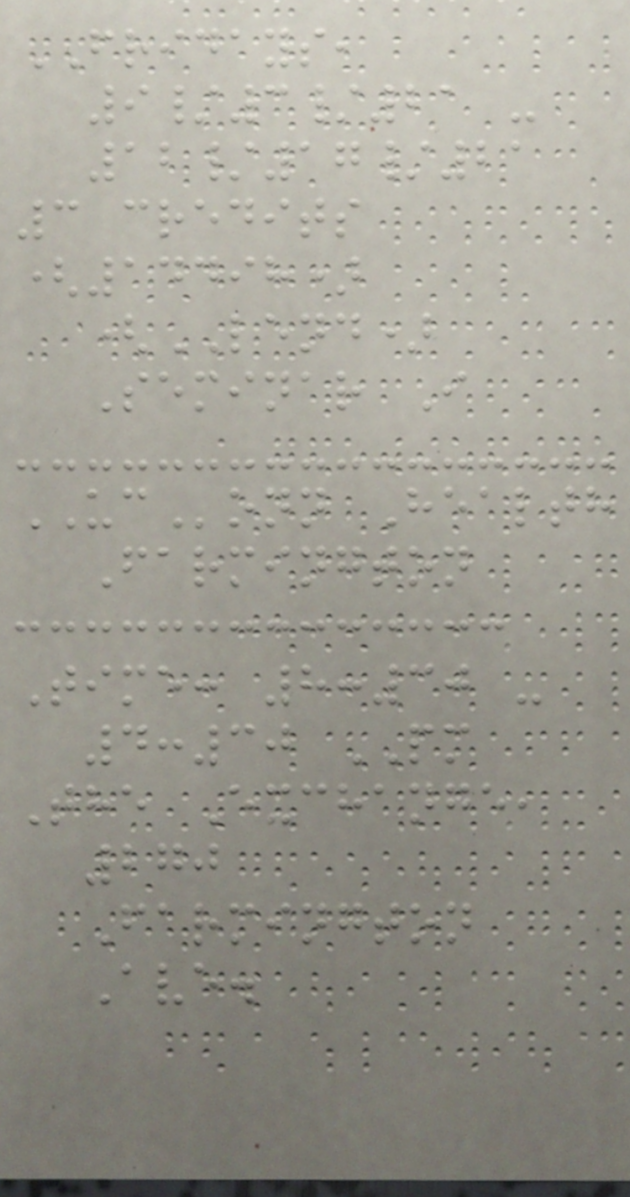FRIDAYS,
9/3/21 -
12/17/21
3 credits
(14498)
(LEND)
Seminar I
UConn Health
Farmington
Time: 8:30 -
4:30 PM
The Exchange,
270
Farmington
Ave.
